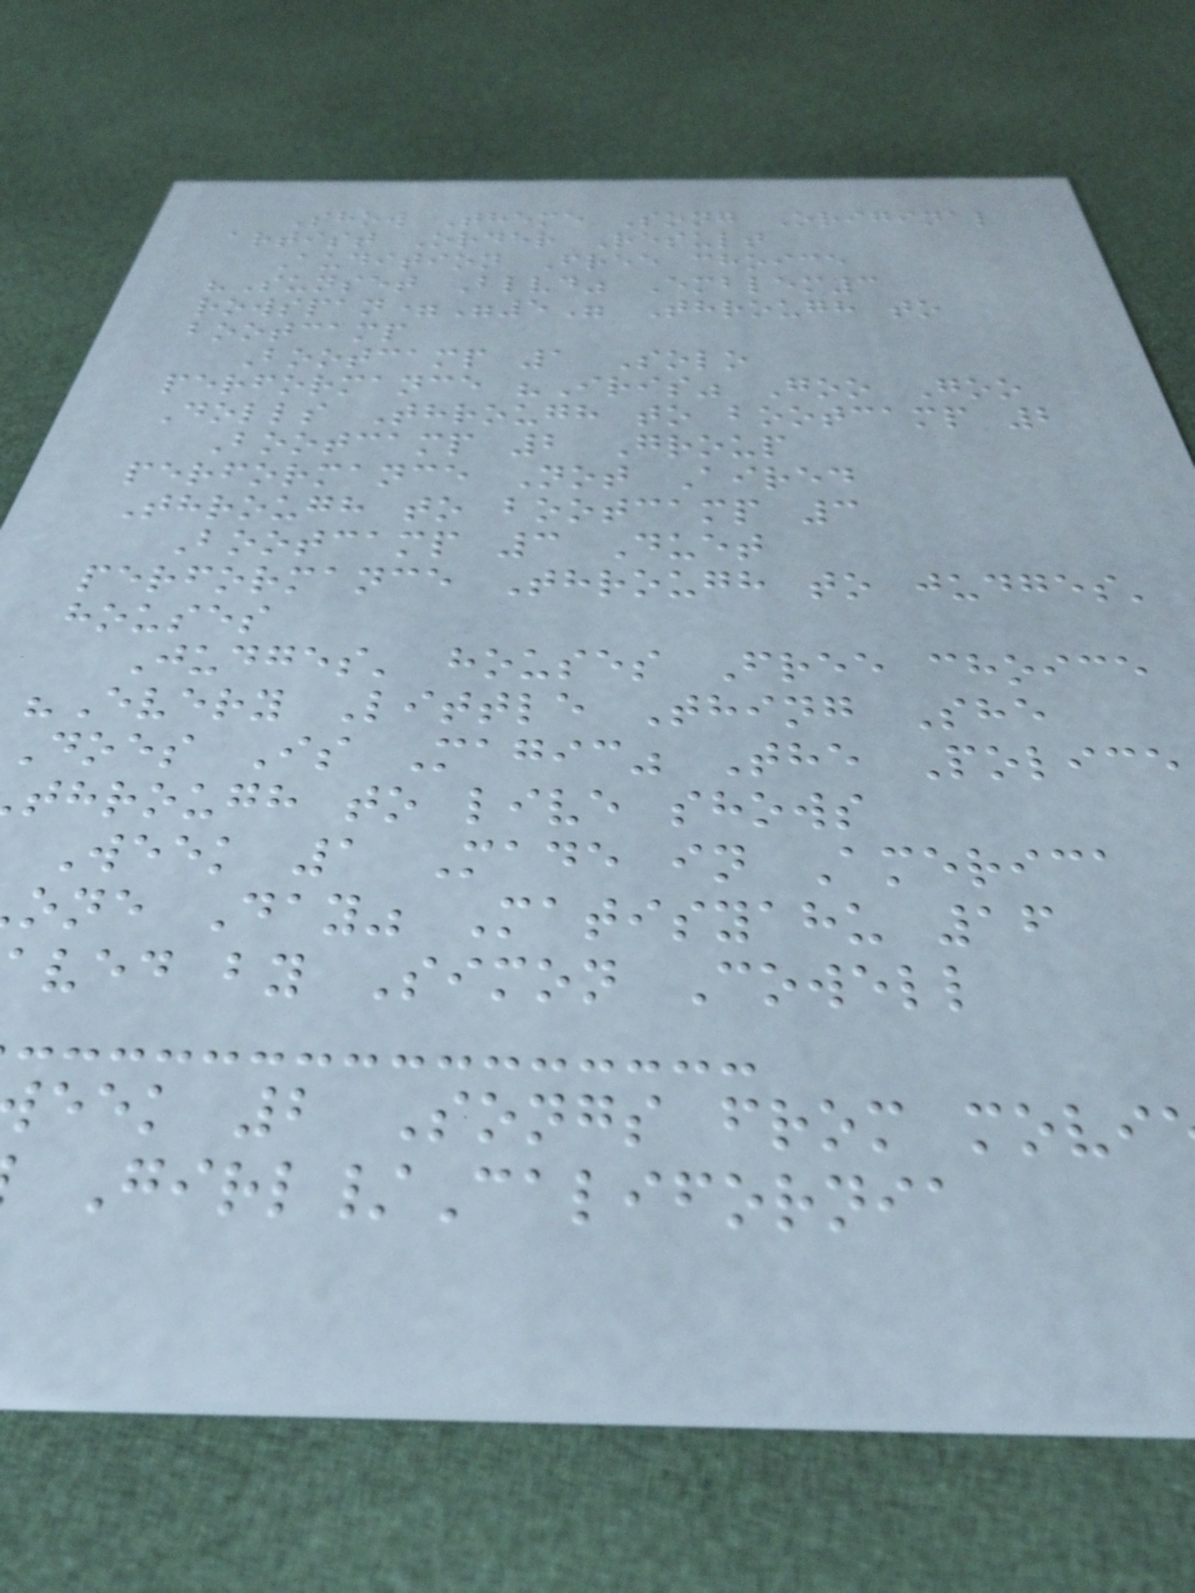Show Theme Song Original
artist Order Result
Audition Free choice
"Sunset Blvd" Emblem3
rowspan="5" Through to
bootcamp
Bootcamp 1 Solo
performance "Iris" Goo Goo
Dolls Through to bootcamp 2
Bootcamp 2 Group
performance Not Aired
Through to bootcamp 3
Bootcamp 3 Duet
performance Through to judges'
houses
Judges' houses Free choice
"Every Little Thing She
Does Is Magic" The Police
through to live shows
Week 1 Made in America
one Day" Matisyahu 16
ved by Simon Cowell
eek 2 Songs from movi
Girl/California
